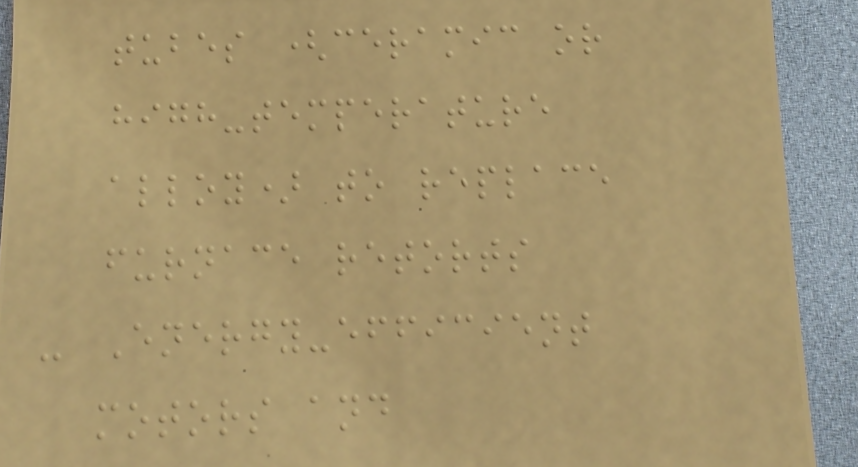tubes (ceramic or
high-temperature
alloy) to replace
furnace retorts
- Energy-efficient
motors and
